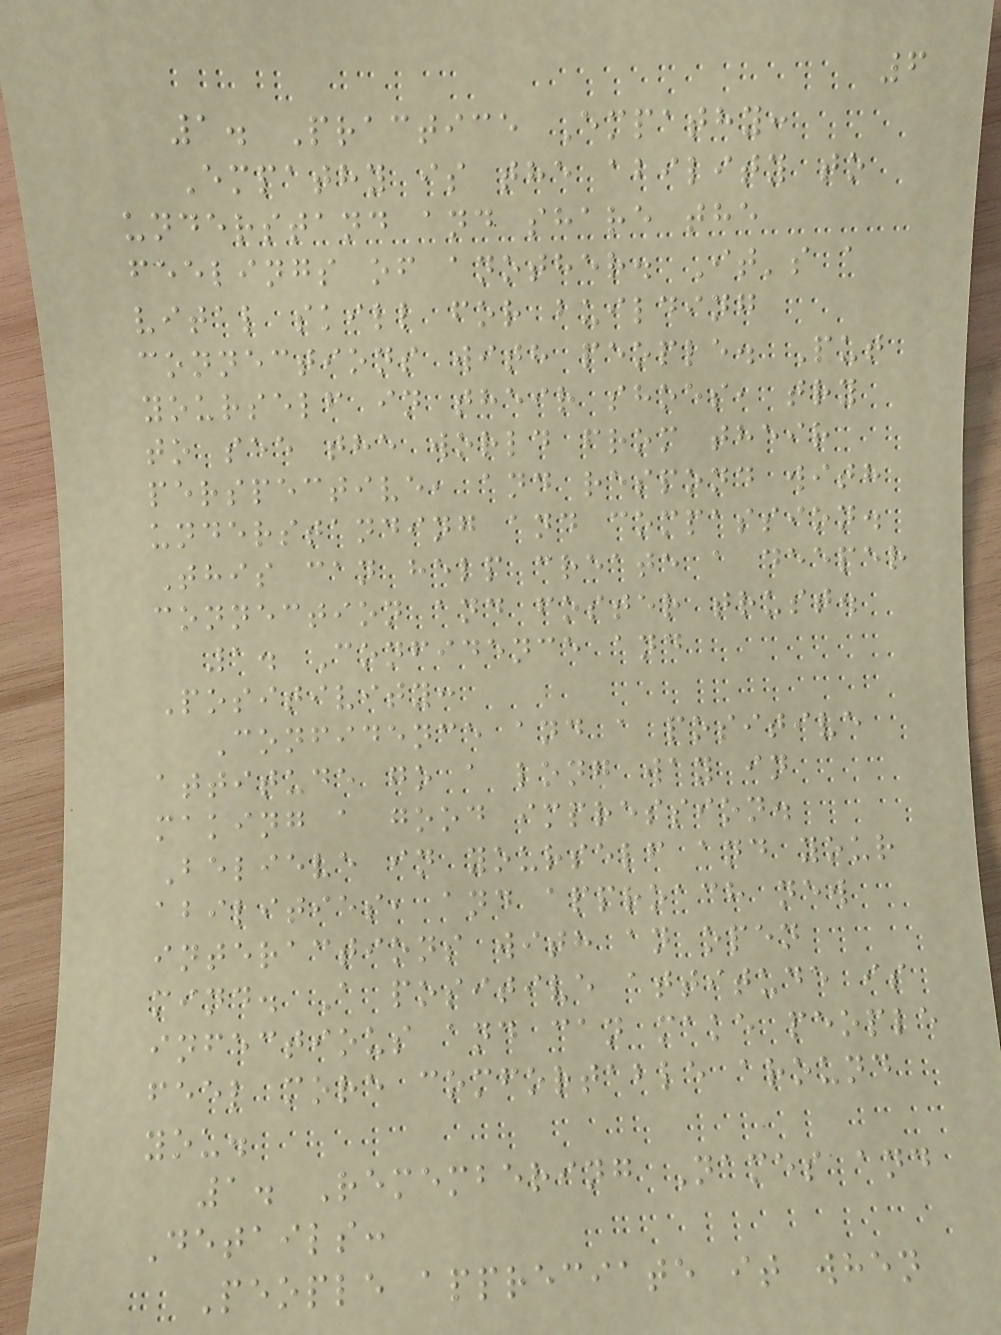6
1. Practice Empathy:
Empathy is the ability to
understand and share the
feelings of another. It's a
vital skill for building
connections with people. Put
yourself in their shoes, try
to see the world from their
perspective, and respond with
understanding and compassion.
This can help create a deeper
connection and foster trust.
1. Confidence and
Positivity:
Confidence and a positive
attitude go a long way in
making a good impression.
Believe in yourself and your
abilities, and approach new
interactions with an open
mind. A positive attitude is
infectious and can make people
feel more comfortable around
you.
1. Remembering Names and
Details:
People appreciate it when
